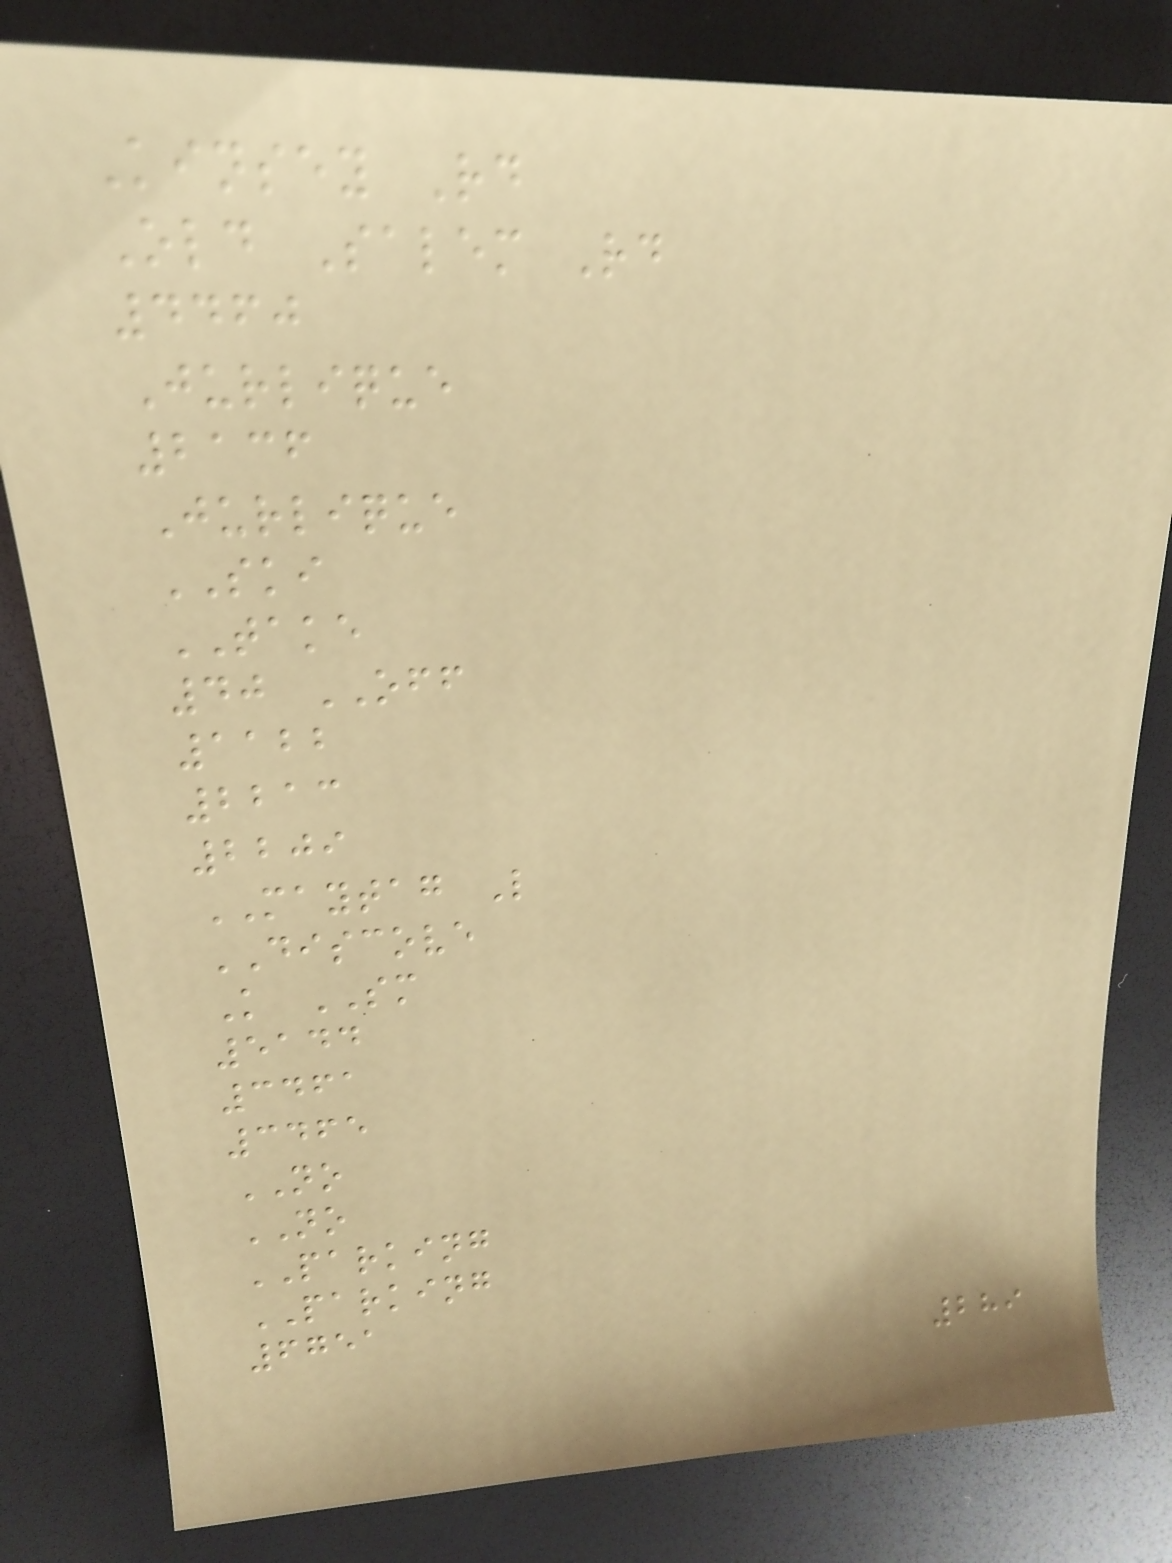Kinsey Rd
Old Salem Rd
4460
Jurlique
2136
Jurlique
SKI
TAKE
40 OFF
1122
2213
2209
MAYTAG L
DISCOVE
K SM
5144
3461
3465
NO
NO
PARKING
PARKING
6751
289
